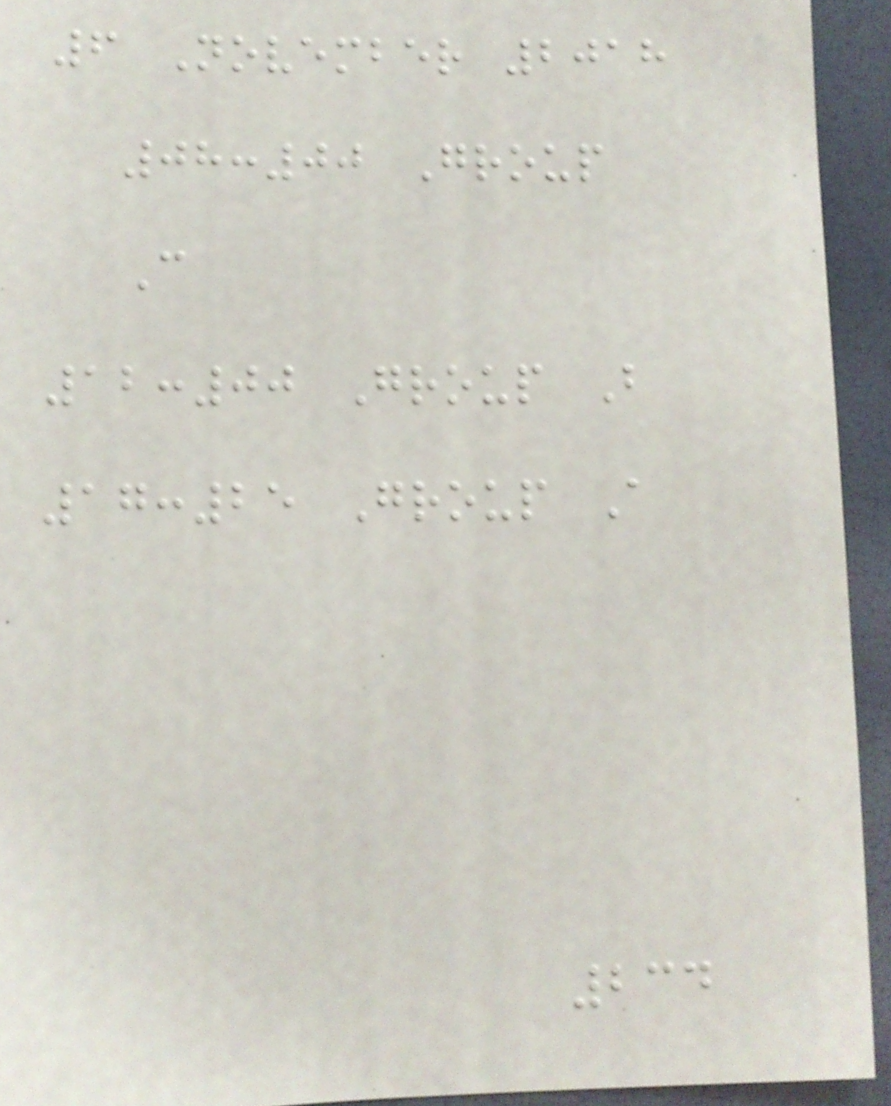6 November 2018
08:00 Group
C
12:00 Group B
17:25 Group A
234
